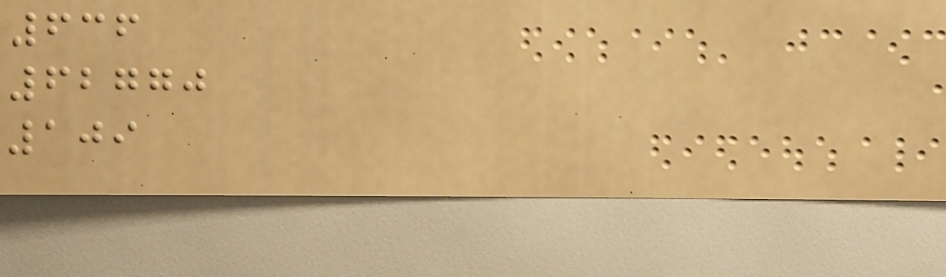636
62770
109
